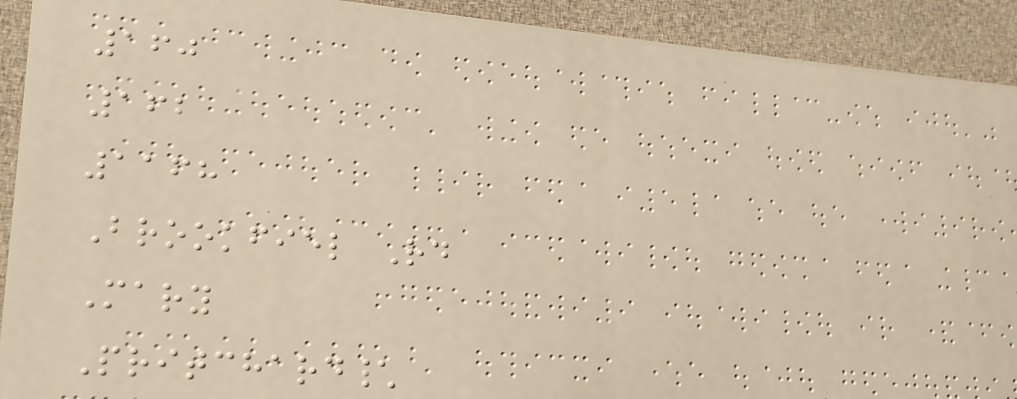160
162
1168
Brookfiel Rd
Mary
Pritchard\
